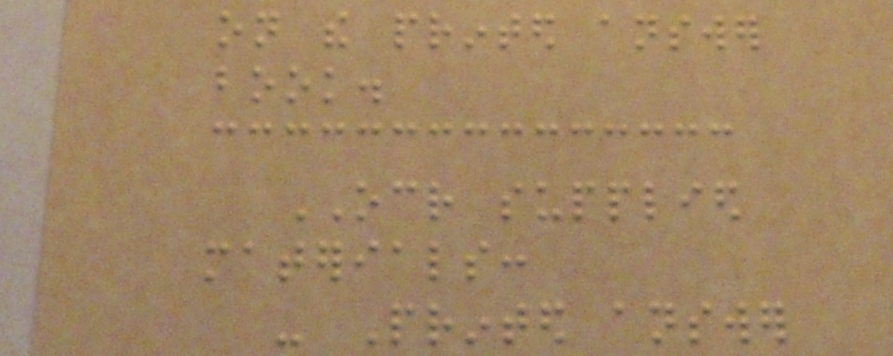on the printed answer
book.
OCR supplied
materials:
- Printed answer
